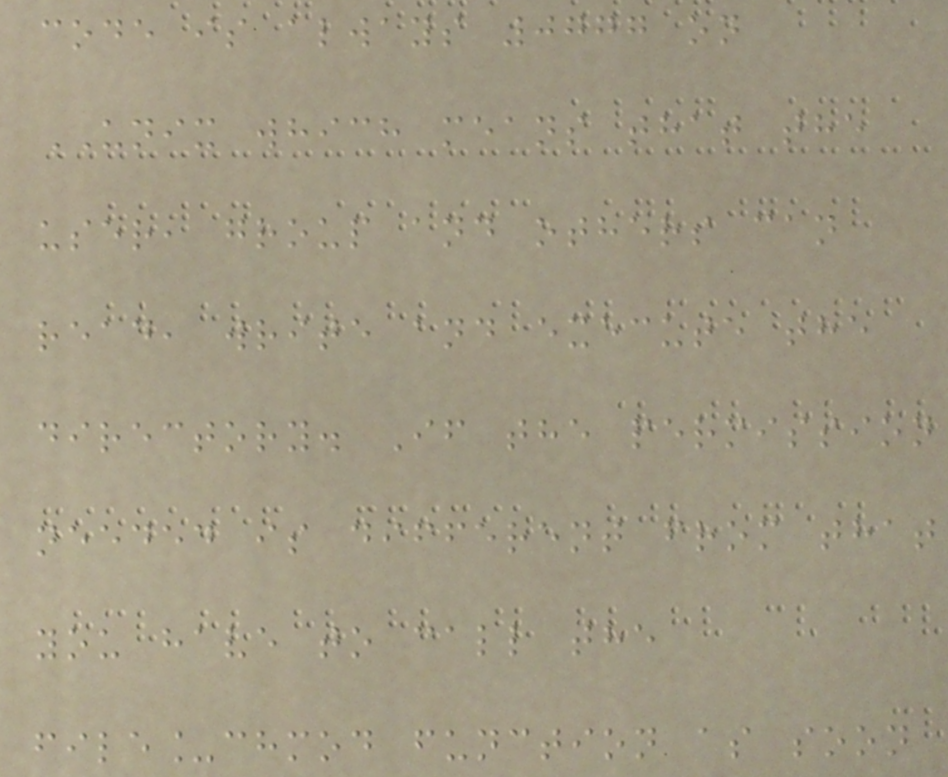code is always 0777 on
UNIX which means that the
user, group and others can
read, write and execute the
directory. If the permission
needed is different from that
you have to call the
file_chmod function as soon
